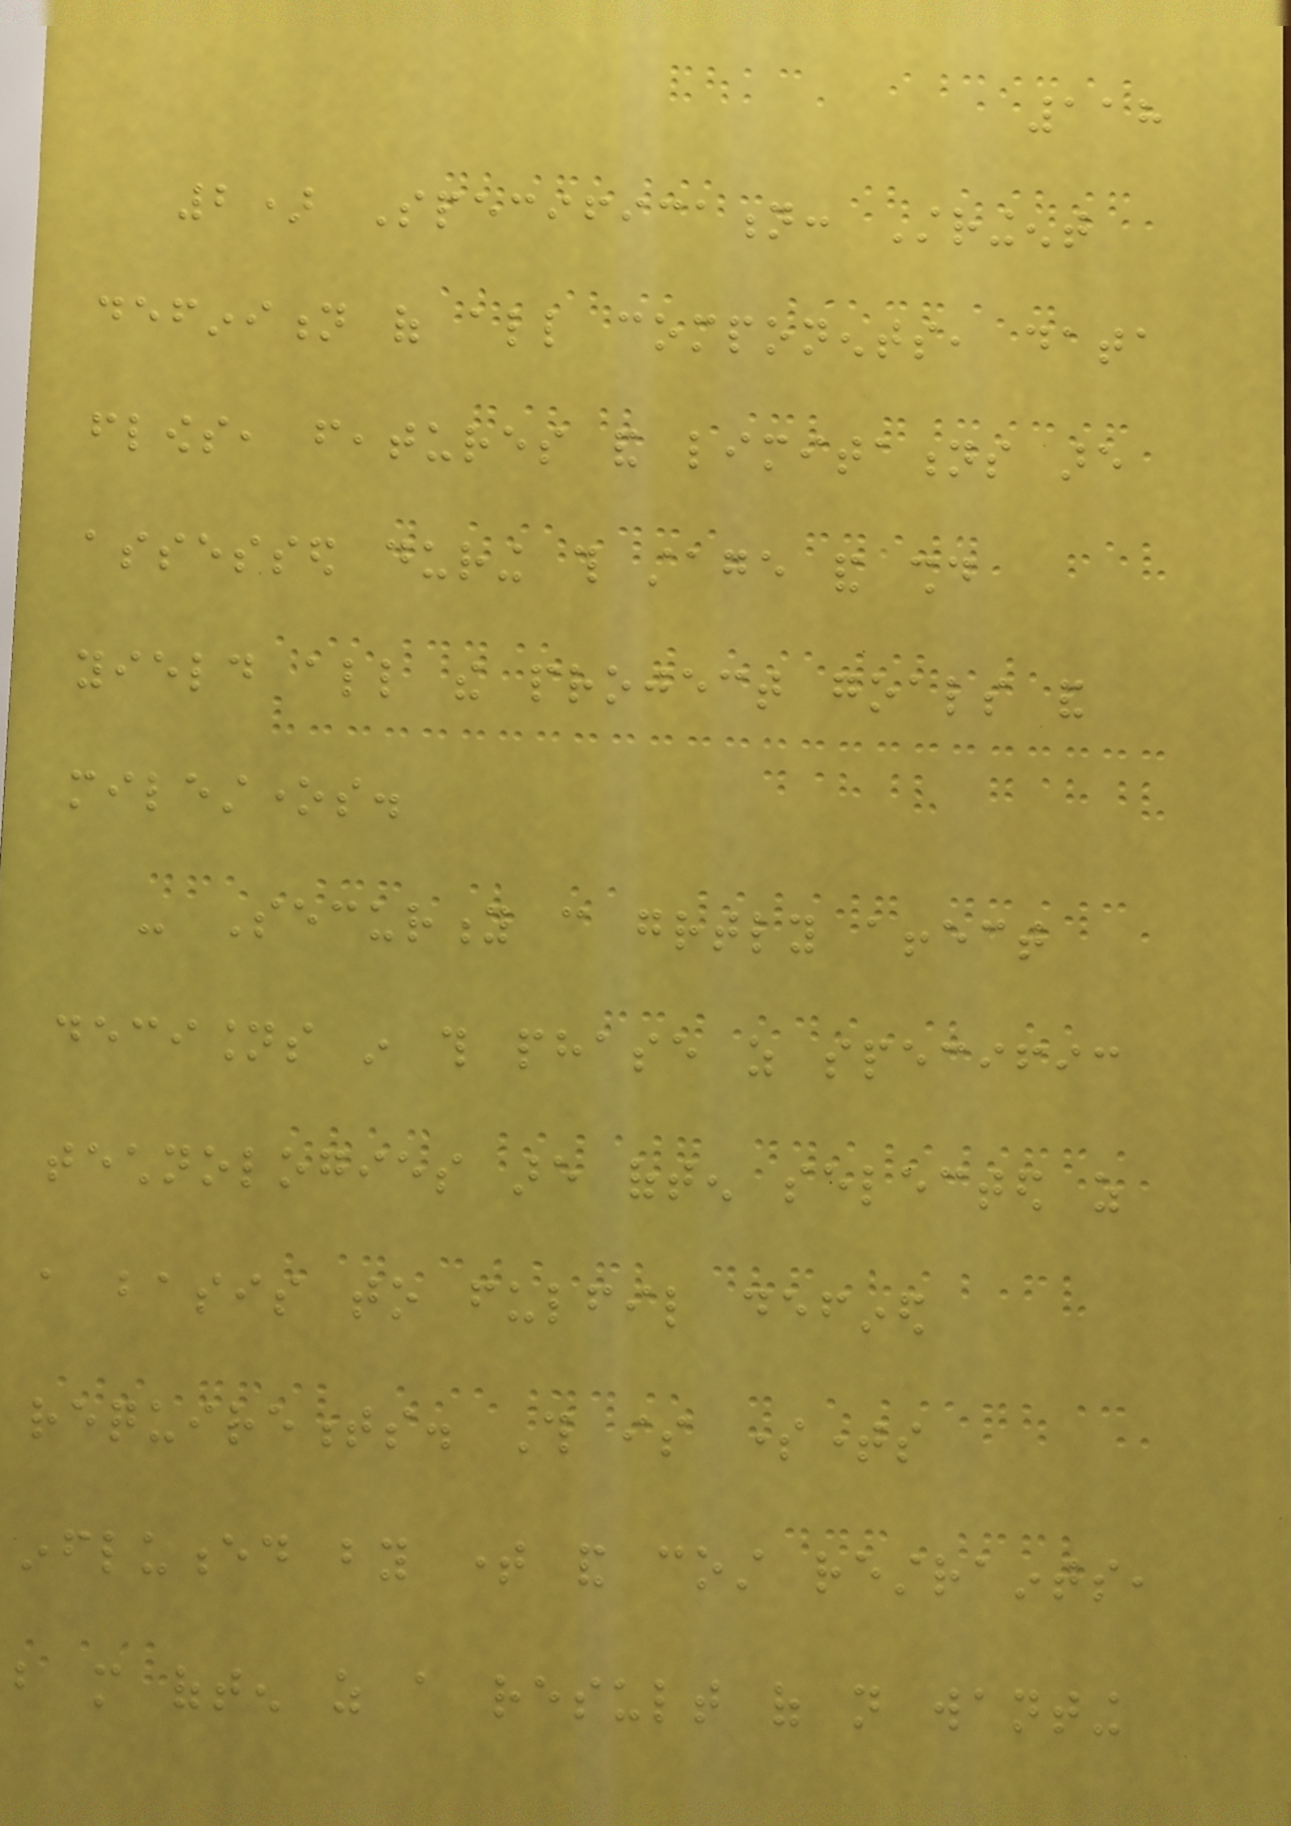118
2) Specification: Stringent
definition of all components, data
flows, features and limitations are
assessed during this stage and should
yield all the project goals and
milestones.
- Security can greatly affect
decisions in this phase as specific
technologies are often selected as
a basis to fulfil defined
requirements. This is sometimes
influenced by time and cost restraints,
but more often as a result of not wanting
